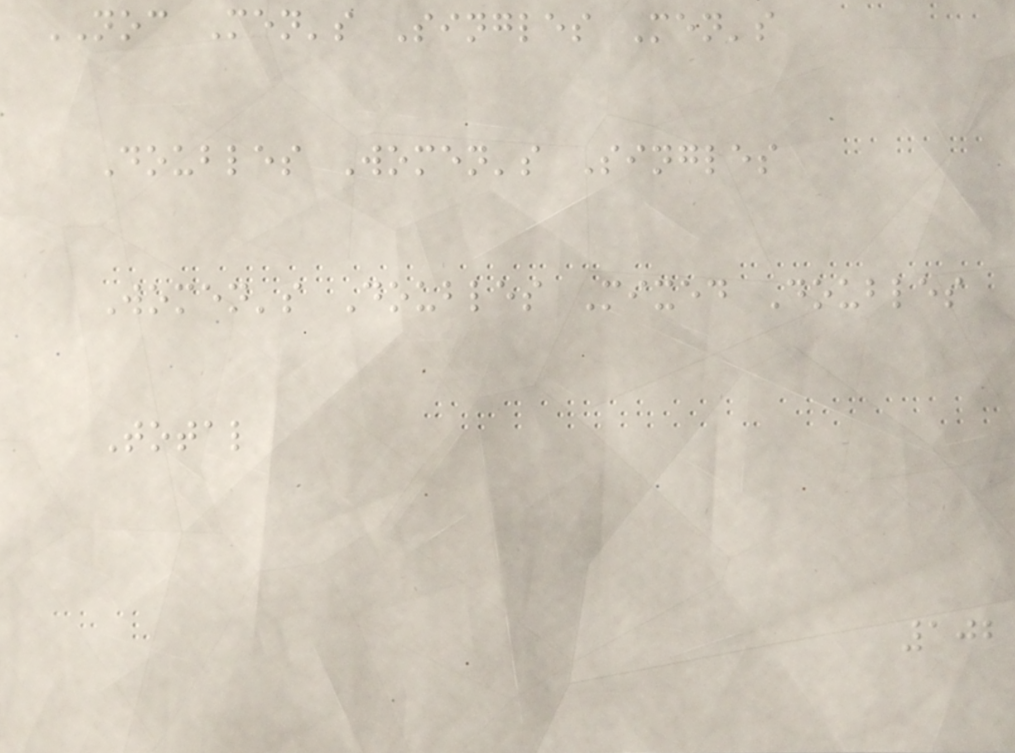NOC Men's Singles Men's
Doubles Women's Singles
Women's Doubles Mixed Doubles
Total
102
